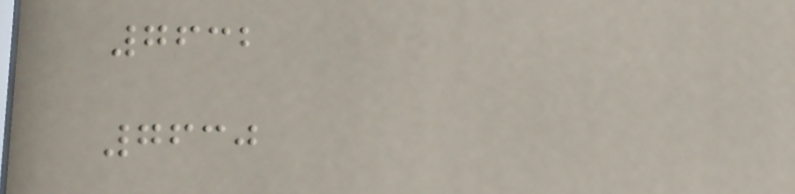7632
7630
